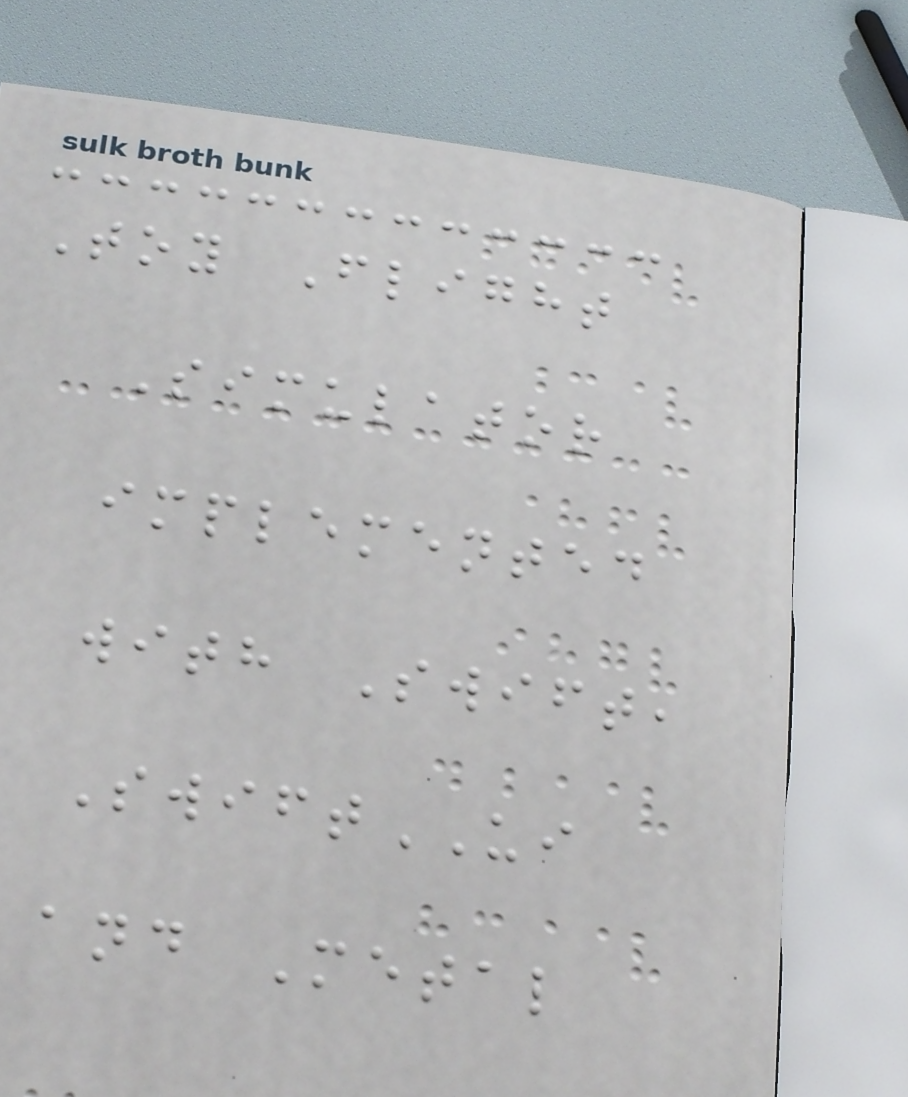Toy Flight
Simulator
implemented
with Swift,
SwiftUI
and Metal
